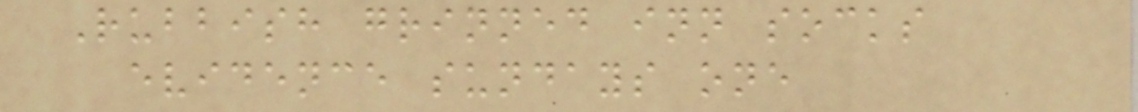Rubbish grinned inn socks
evidence sundays one
